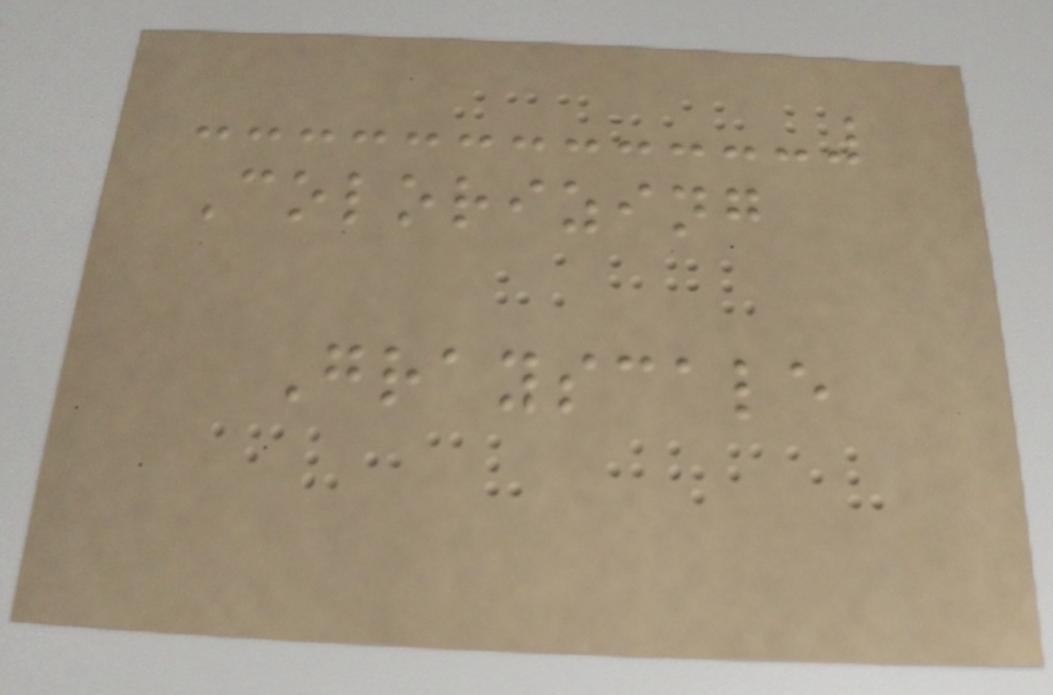Colorizing
Grayscale
